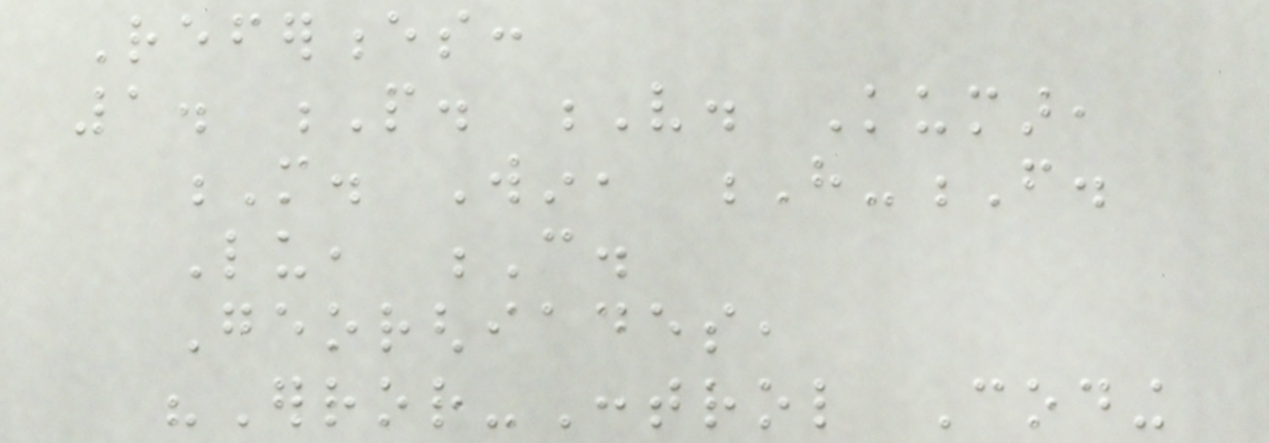References:
1. P. V. Kumar,
M. Win, H-F.
Lu, C.
Georghiades,
"Error-Control Coding
